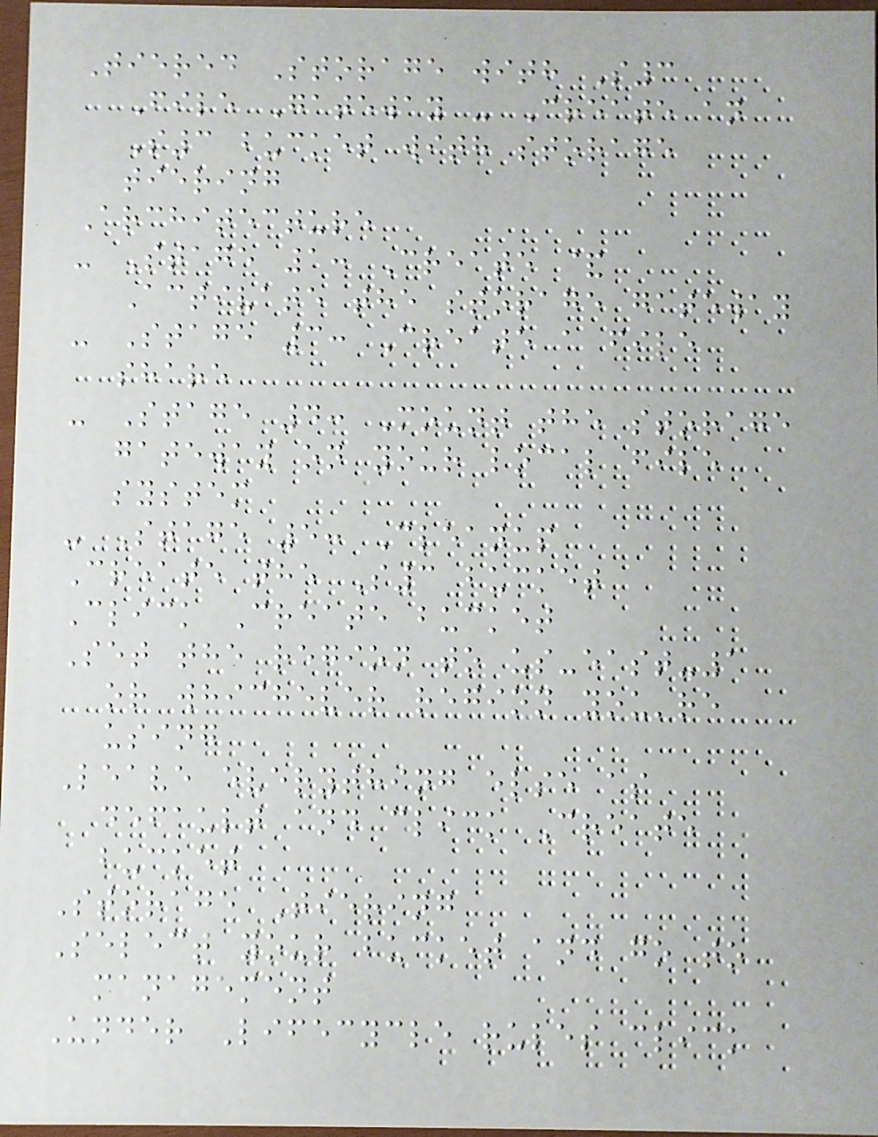Tiered Storage with S3
File Gateway - Create an
S3 bucket with storage
tiering
Architecture
- Stage 1: Create &
Activate the storage gateway
- Stage 3: Create a file
share
- Stage 4: Mount the storage
gateway on your local file
system
- Stage 5: Cleanup
Create the S3 bucket
Click Create bucket
Set the region to us-east-1
or whichever region you're
using
Leave everything else as
default and click Create
bucket
Storage Tiering
Select your bucket and go to
management
Under Lifecycle rules click
